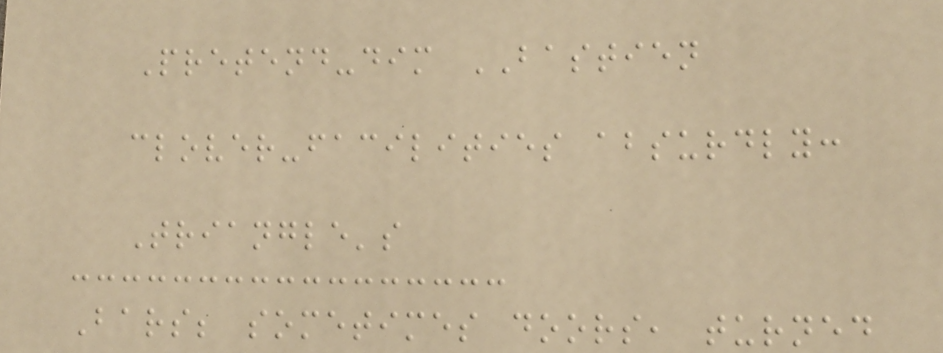Pretend-dim BASTIEN
clover-facilities absurdly:
Triangle's
Bars; sometimes doors, turned
